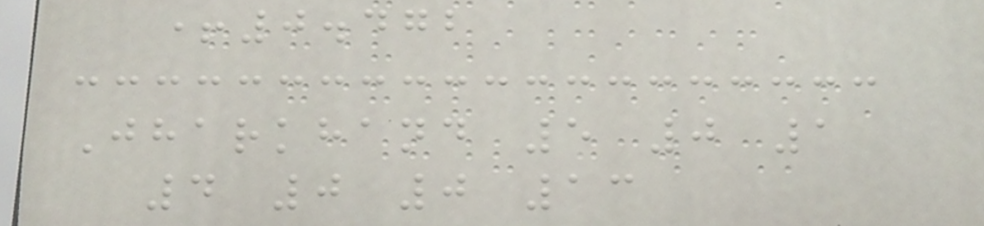+0.472
Jharkhand 5 0 1
4 0 0 13
